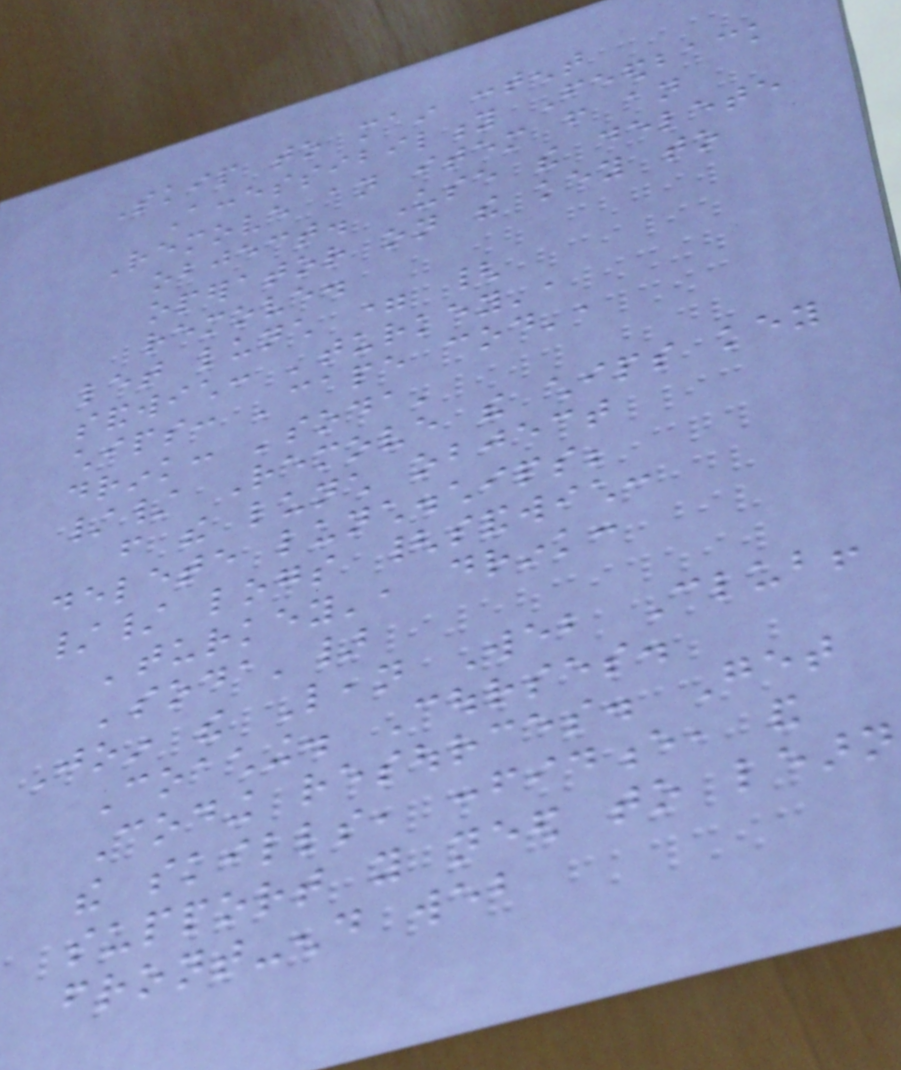Skip to main content
Accessibility Feedback
Remove an item from an
object. Use the delete
operator on the key to
remove.
let lunch = {
sandwich: 'turkey',
chips: 'cape cod',
drink: 'soda'
// Remove the chips key
from the lunch object
delete lunch.chips;
// logs {sandwich:
'turkey', drink:
'soda'}
Join the Lean Web Club!
Coaching. Courses.
Coding resources. Get
the skills, confidence, and
support you need to learn
front-end web
